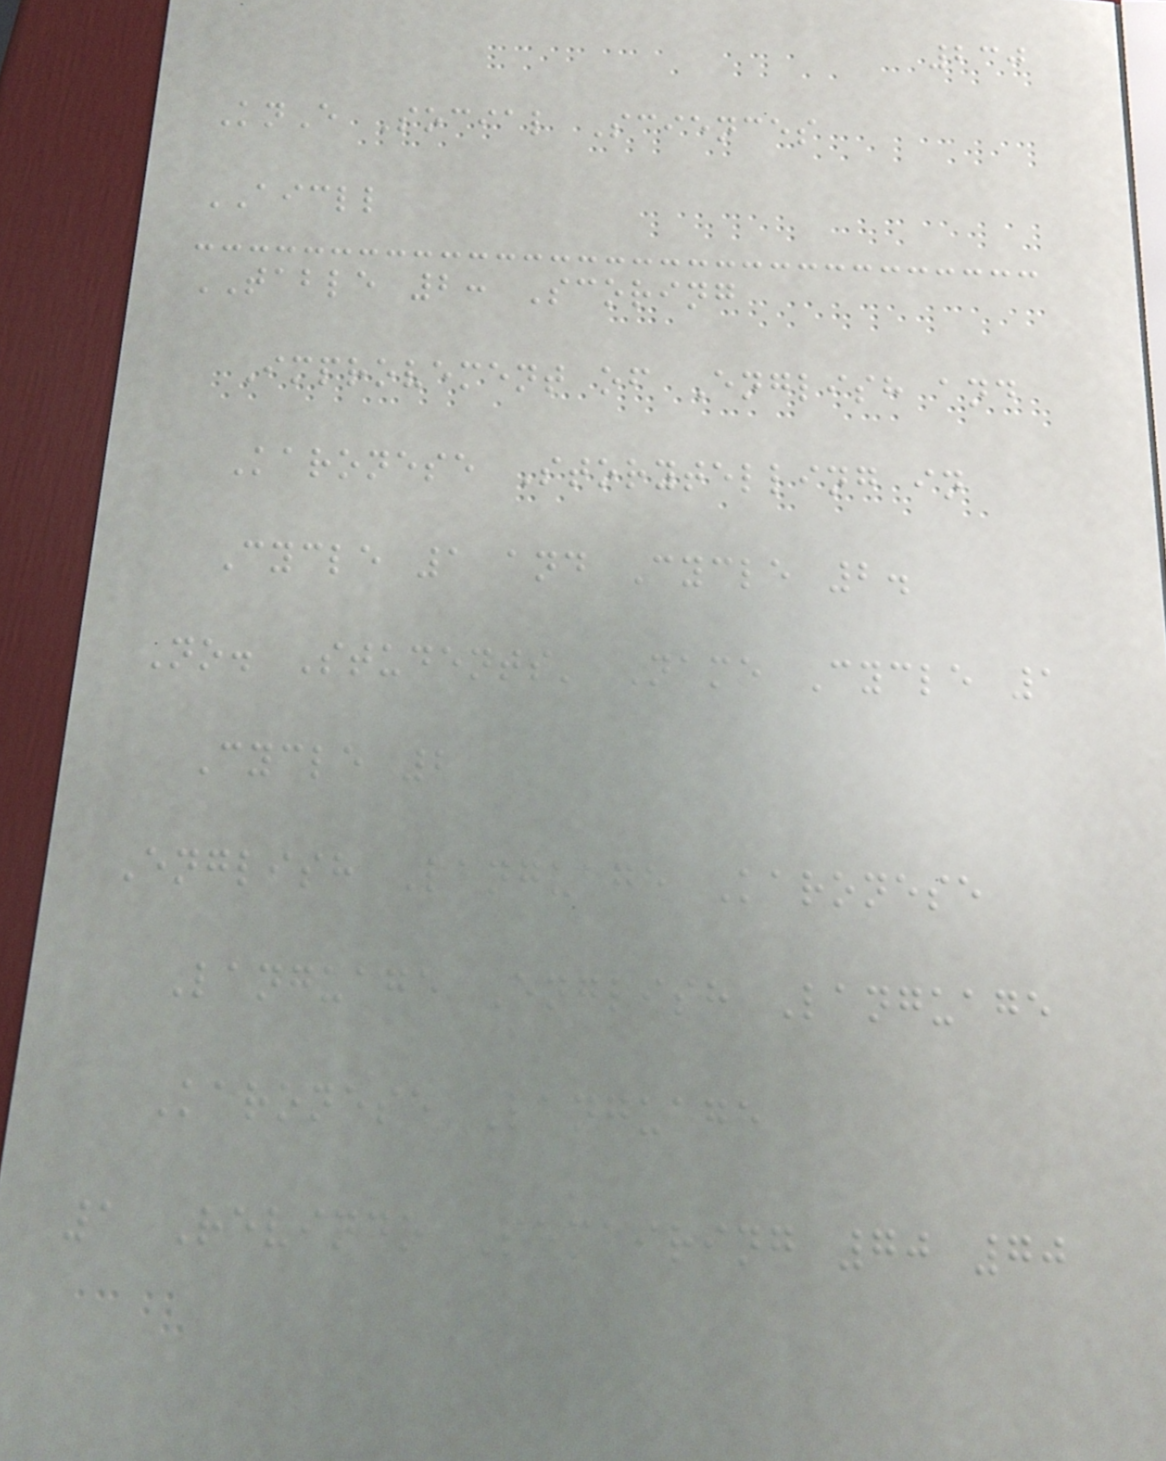230
KnE Social Sciences
AICLL
TABLE 2: Scoring
Improvement of English and
Karonese Storytelling in
Cycle 1 and Cycle 2.
No. Students' Name Cycle 1
Cycle 2
English Language Karonese
Language English Language
Karonese Language
1 Revindo Sembiring 70 70
